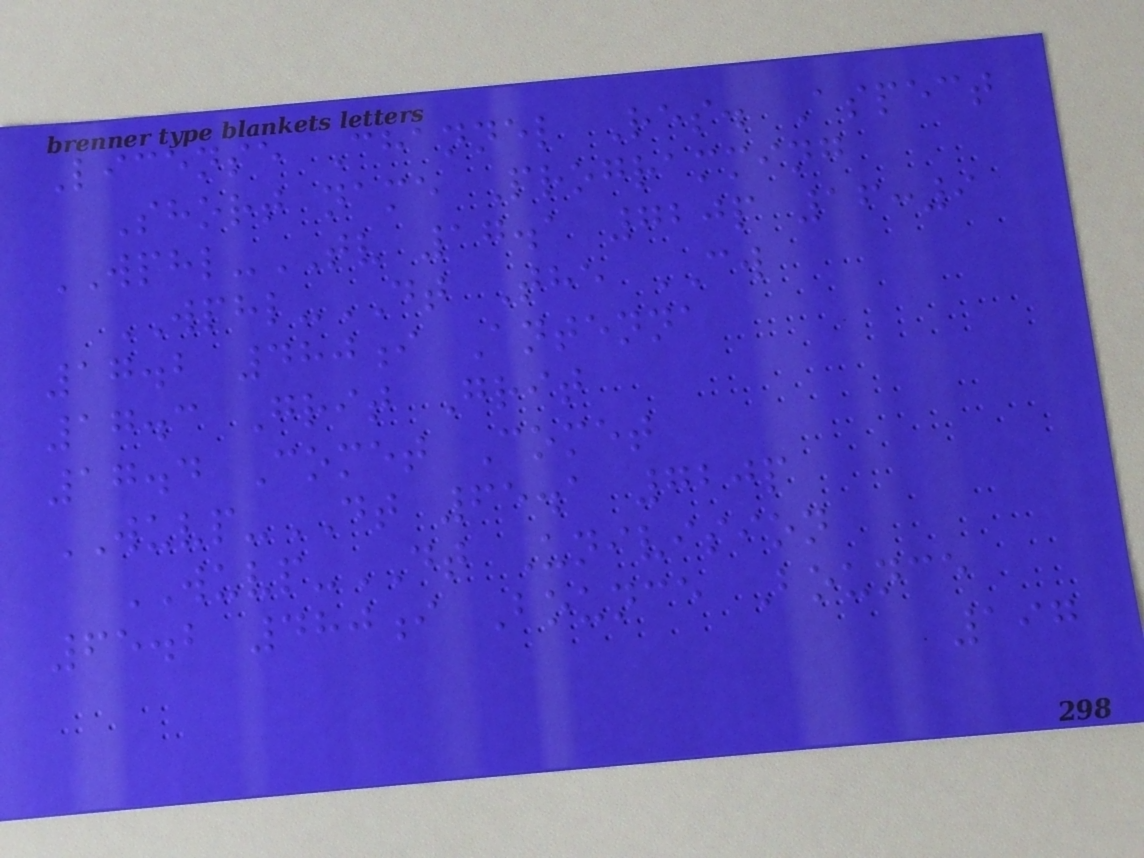License Channel Res. Aspect
Short name Programming
WPHL-TV 17.1 720p 16:9
WPHL-DT The CW
17.2 480i Antenna
17.3 Grit Grit
17.4 Comet Comet
WUVP-DT 65.1 720p
WUVP-DT Univision
65.2 480i Bounce Bounce
197
